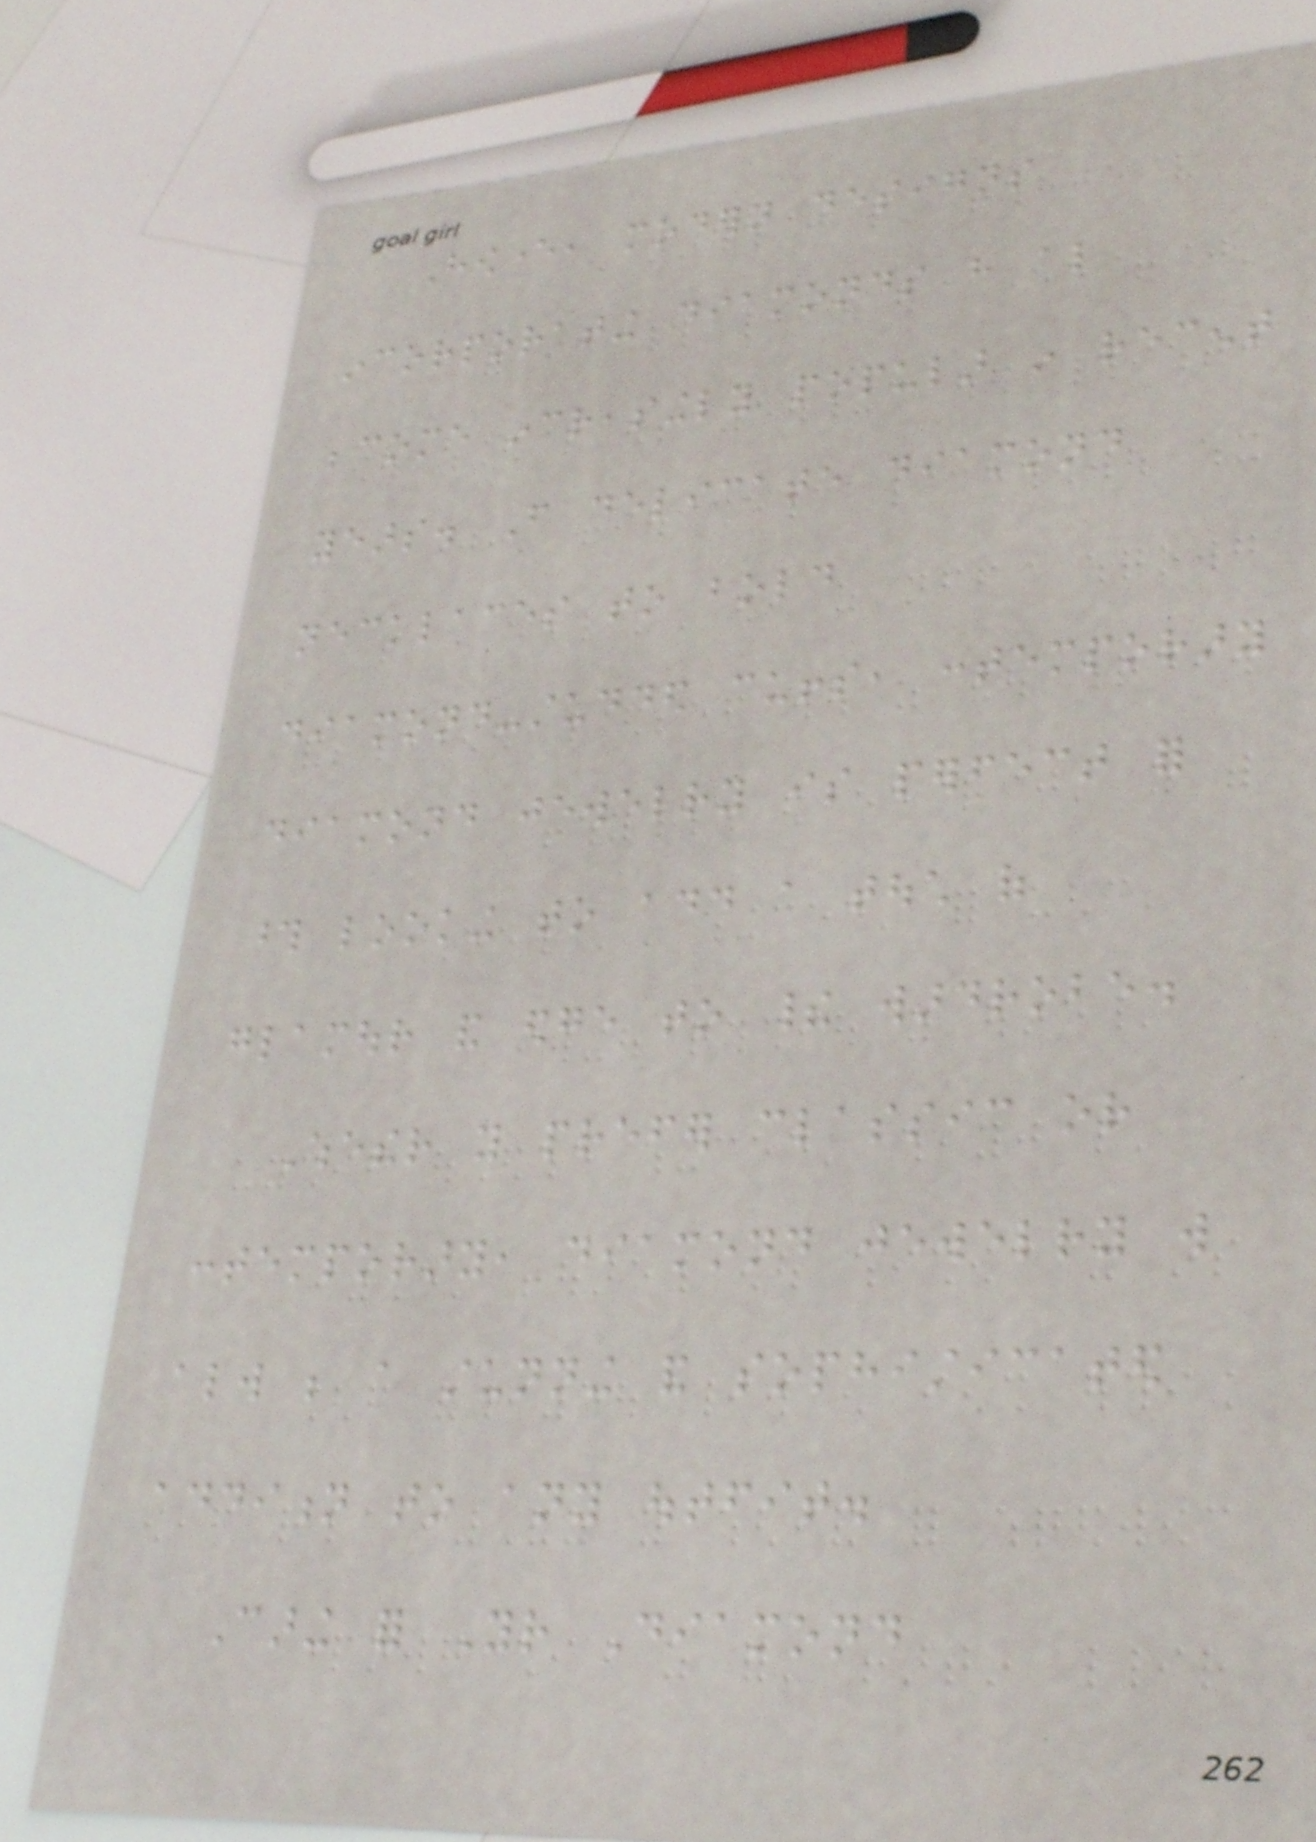However, modern designs
incorporating diamonds have also
become increasingly popular in recent
years. From delicate diamond
necklaces to bold
diamond-studded cuffs, contemporary
diamond jewelry is perfect for
those looking to add a touch of
glamour and edge to their wardrobe.
Whether you prefer classic or
contemporary, diamond jewelry will
always be a stunning and sophisticated
addition to any outfit.
Caring for Your Diamond
